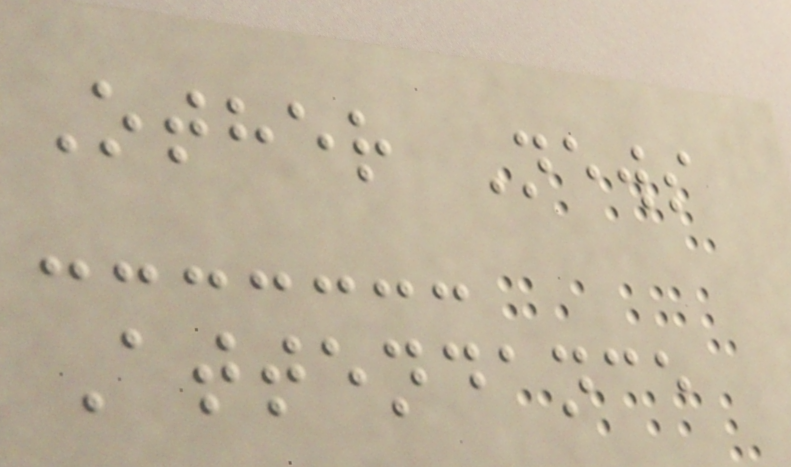Other News
Attendance
